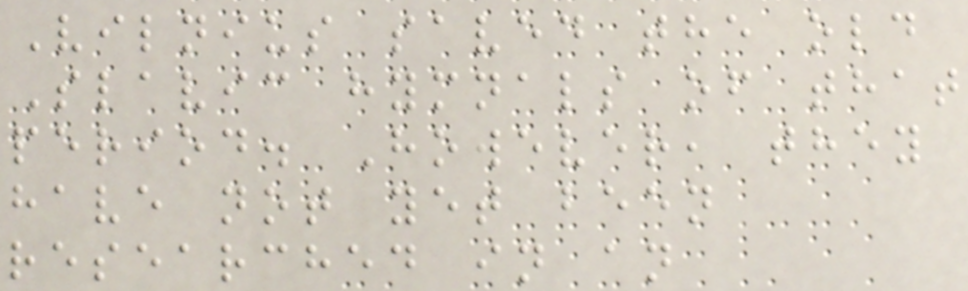Vilnius saved the old
Slavic hymnals of that
period. However, they
have not yet been
researched in an
